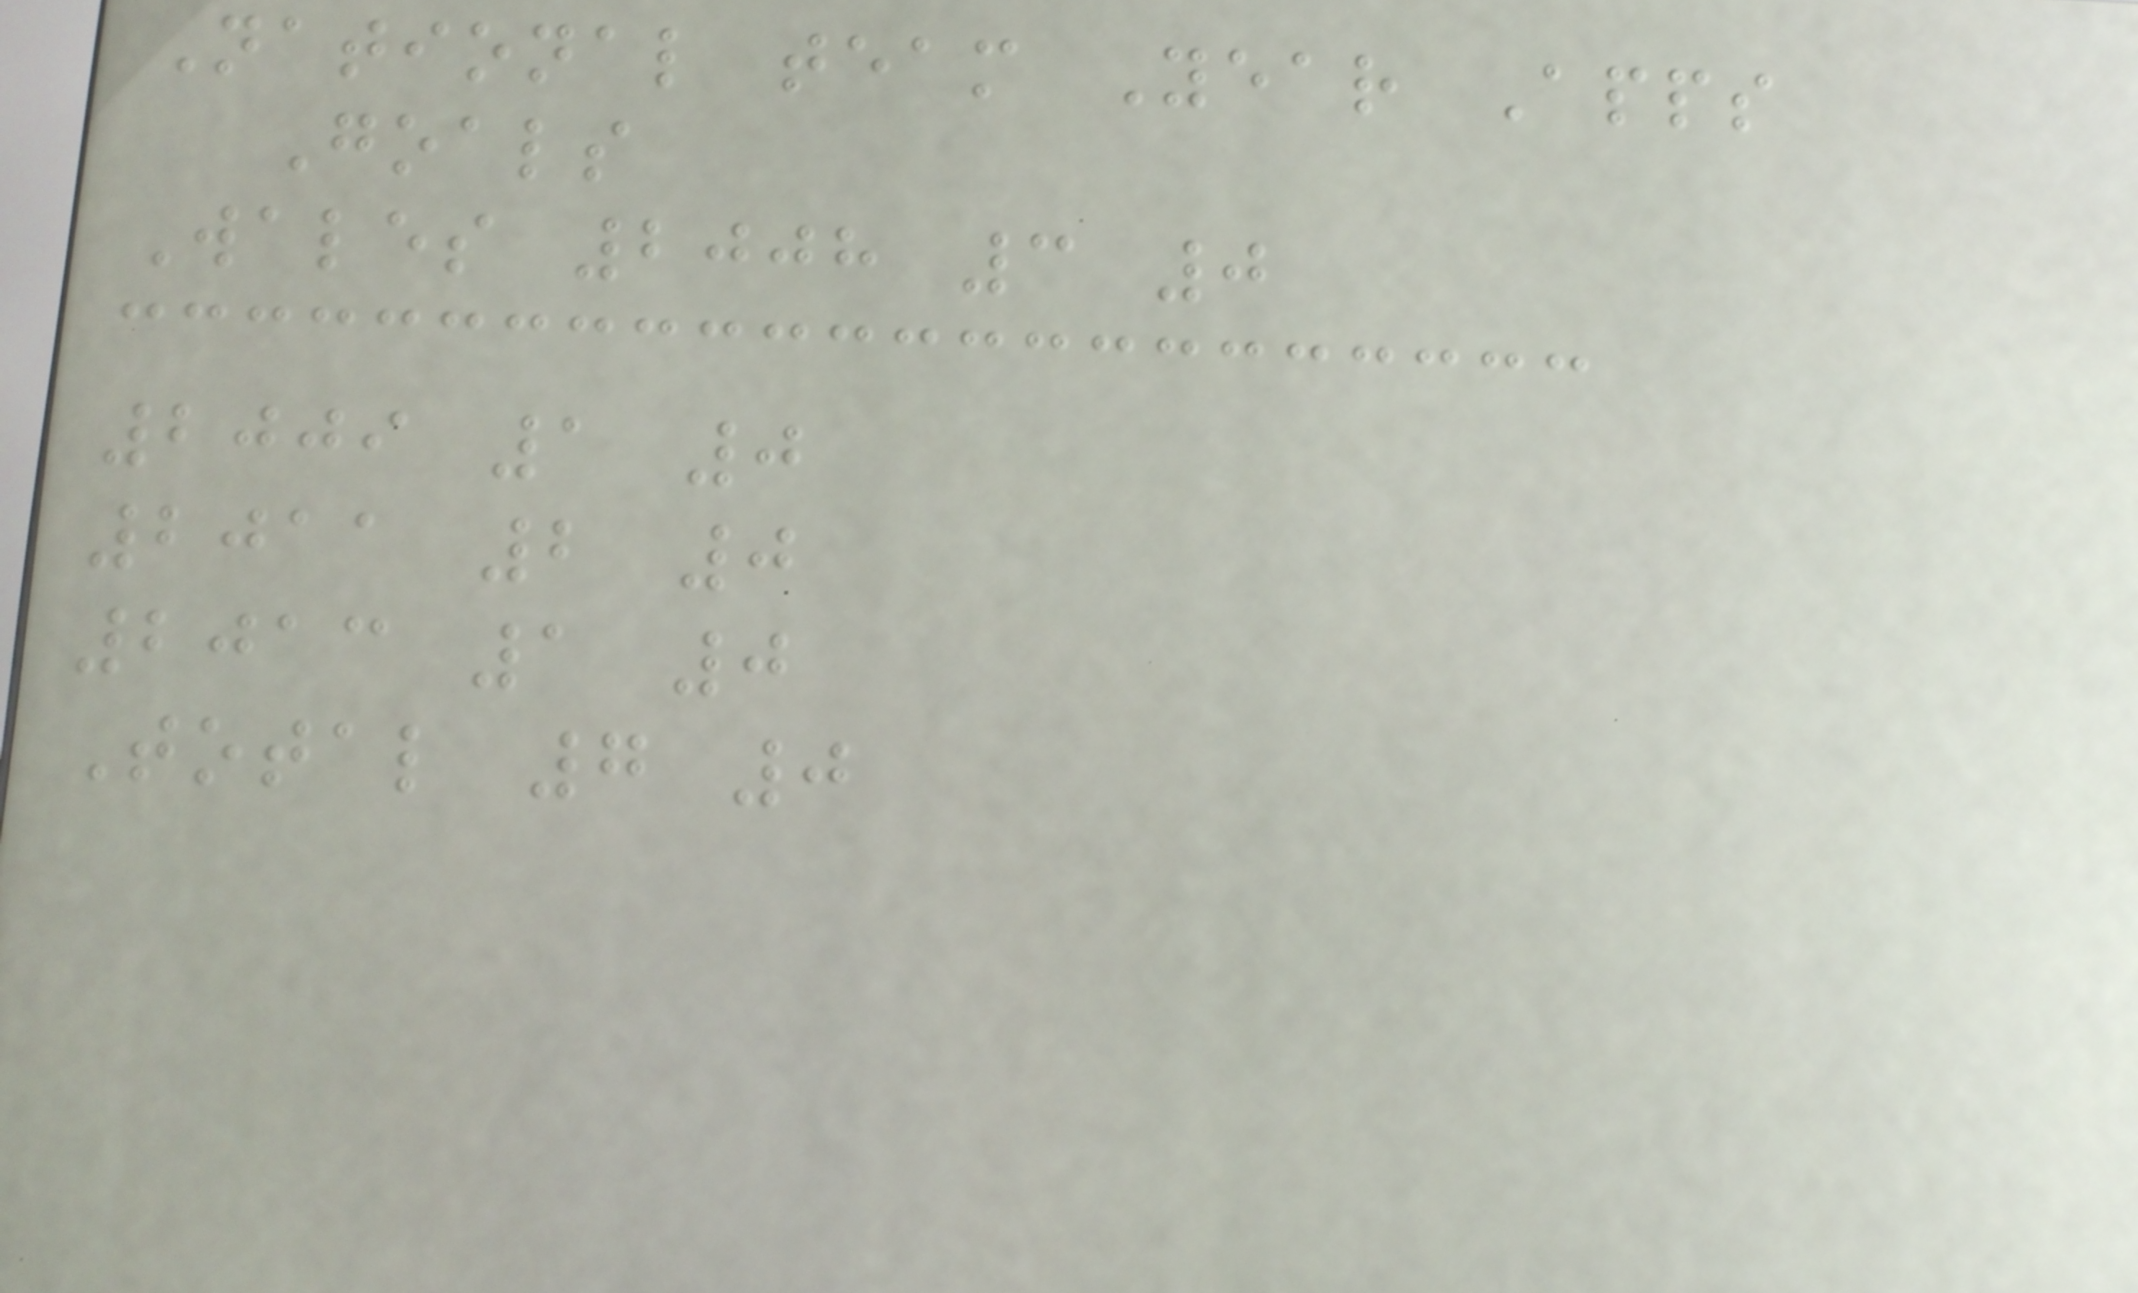National team Year Apps
Goals
Wales 2008 3 0
2009 1 0
2011 2 0
2013 1 0
Total 7 0
